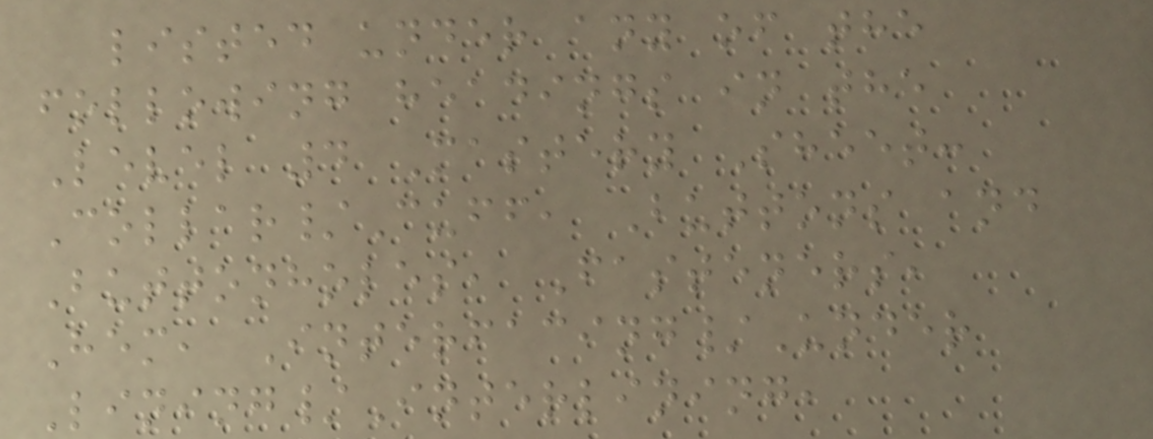listed under any of the
following headings in the
Level 4 Mastery Sheet:
Collar/Cuff, Buttons and
Buttonholes, Fasteners,
Hem, Interfacing/Under
Lining/Interlining,
